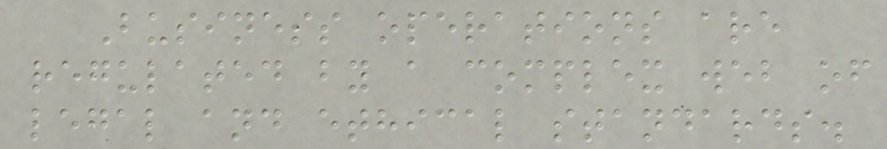Business operations are
regulated by a complex web of
legal and ethical standards.
